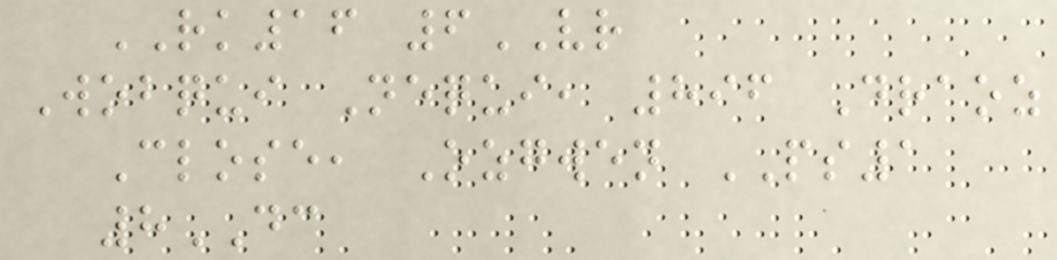RK16 6VR
Wobqui Nequi, 896 Draoz
Close, Ozgwen PS1
8DC
